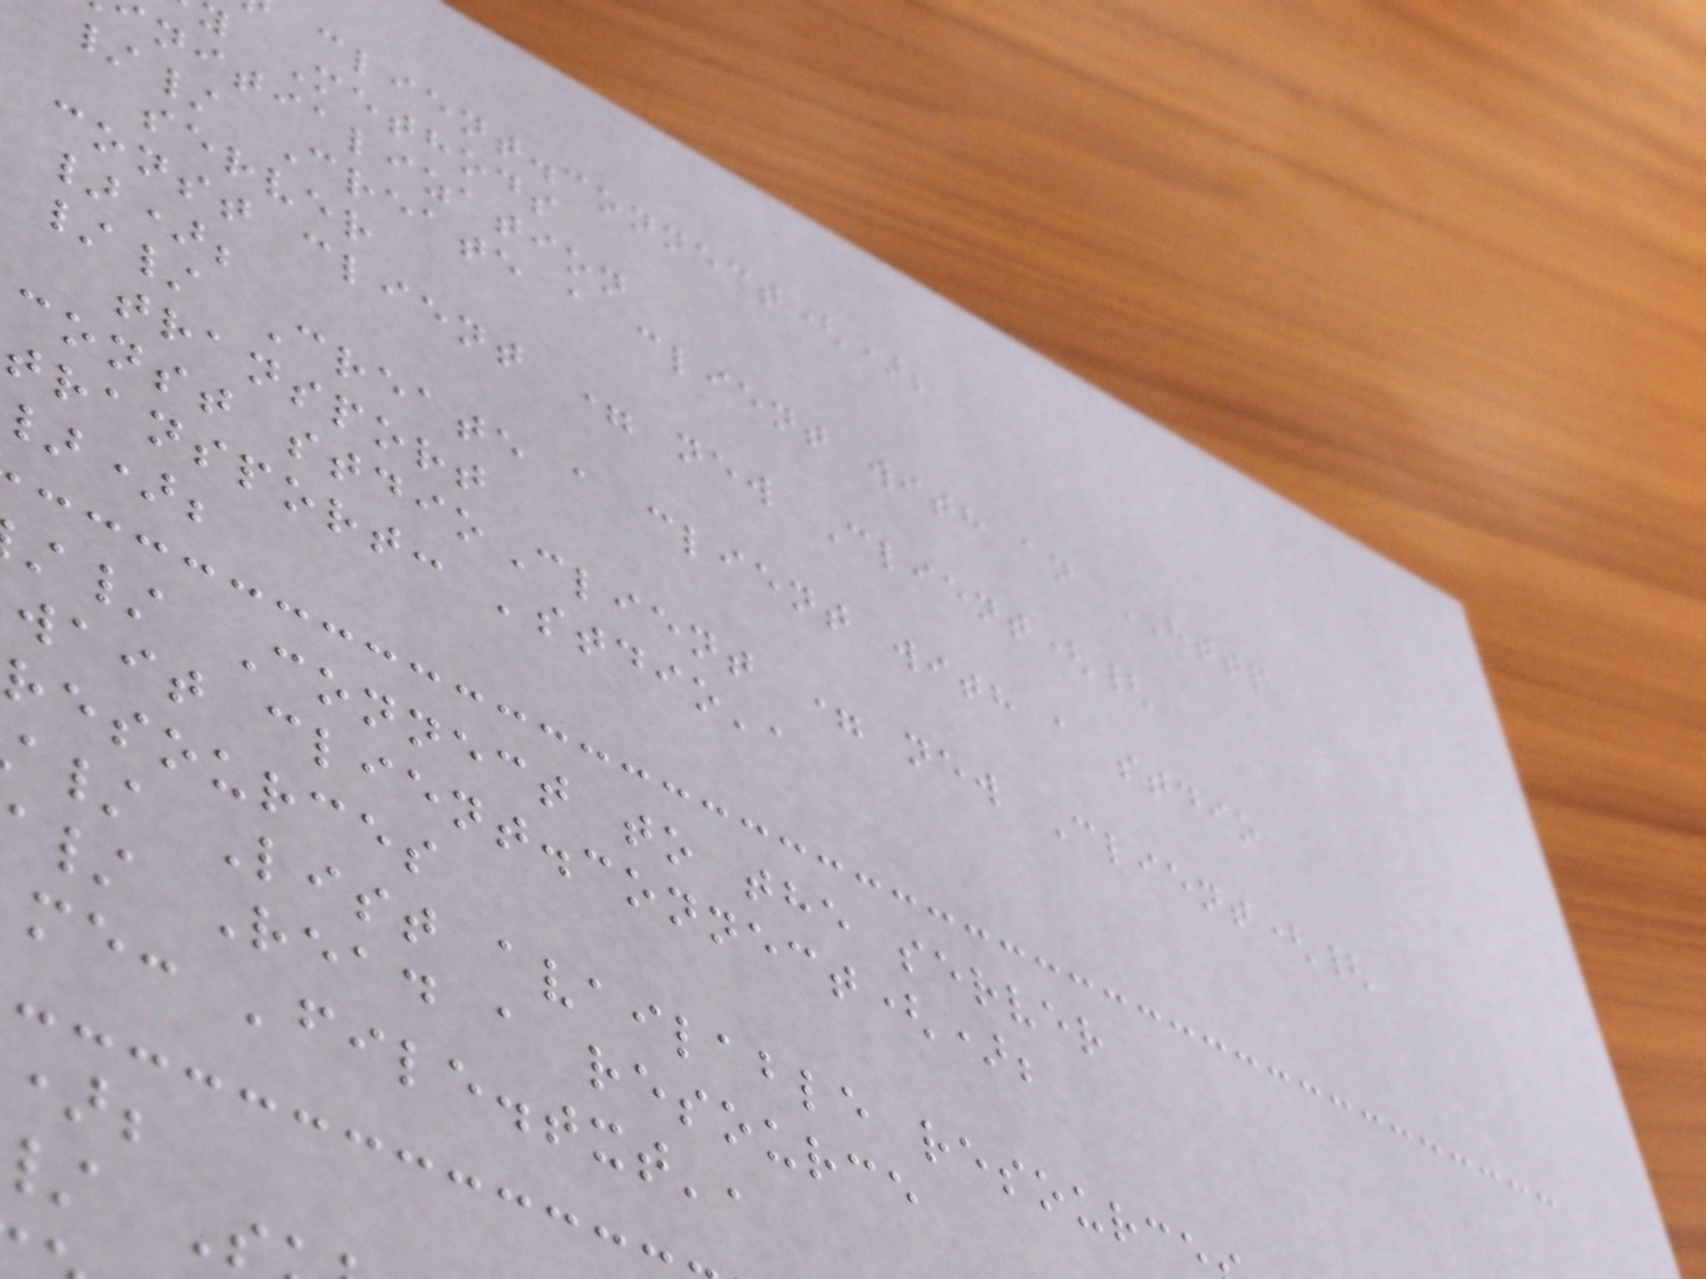client.connect();
Methods
nitialization
// Create a client with an HTTP
server
const client = new Client({
});
// Create a client with a stdio
transport
const stdioClient = new Client({
transport: 'stdio',
/ Connect to the server
wait client.connect();
resources
/ List available resourc
/ Read a resource
me: 'file.txt',
